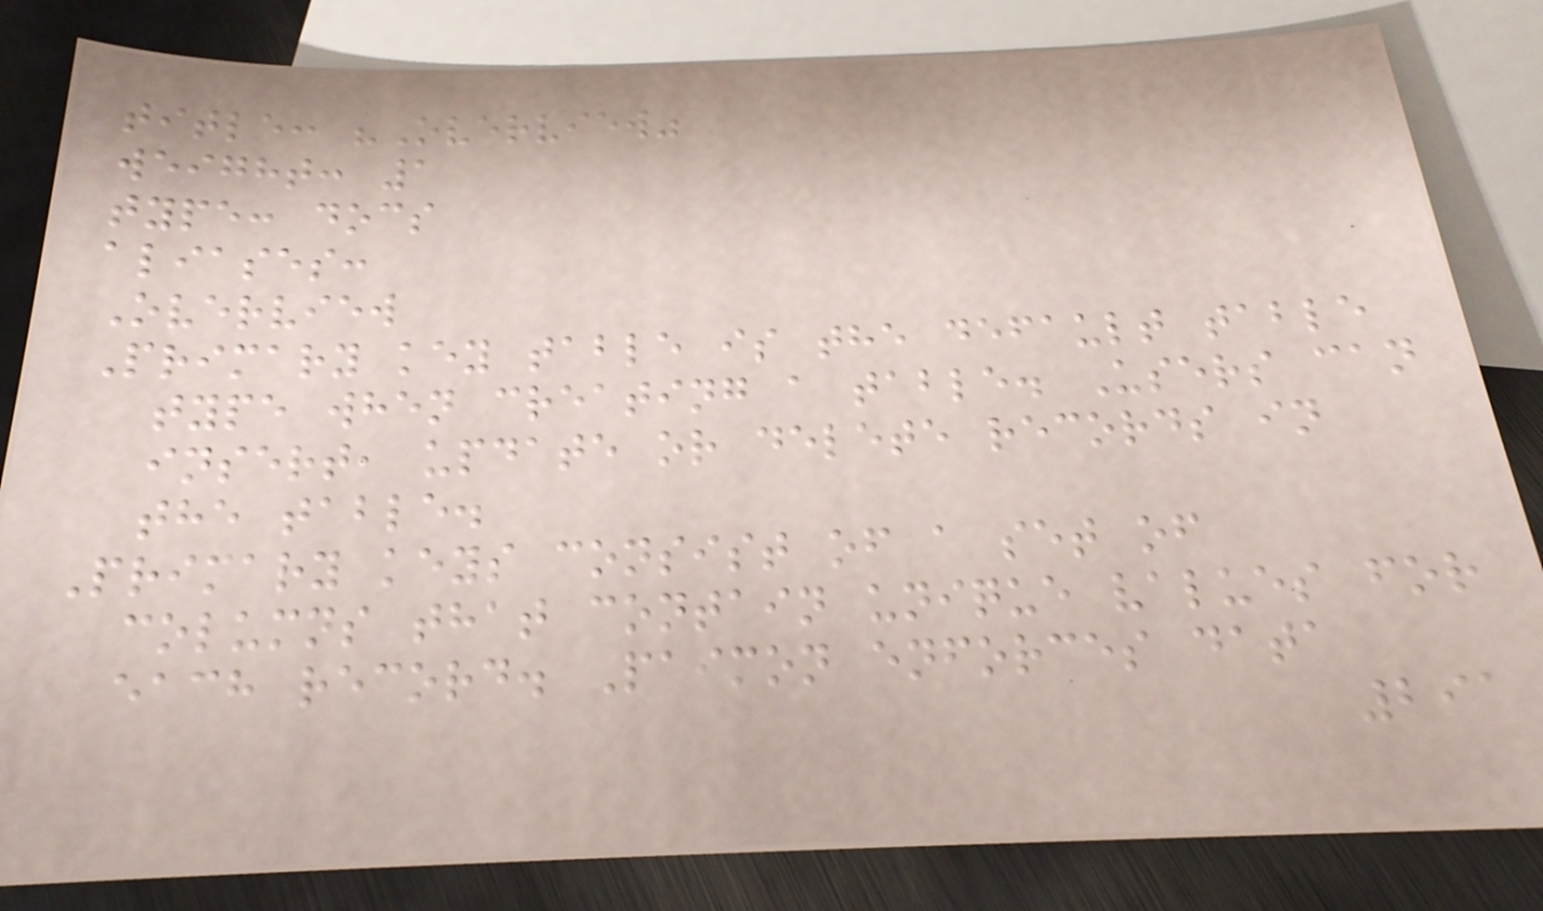title: "Overview"
weight: 1
type: docs
aliases:
Overview
Primary key table is the default table
type when creating a table. Users can
insert, update or delete records in
the table.
Primary keys consist of a set of
columns that contain unique values for
each record. Paimon enforces data
291
